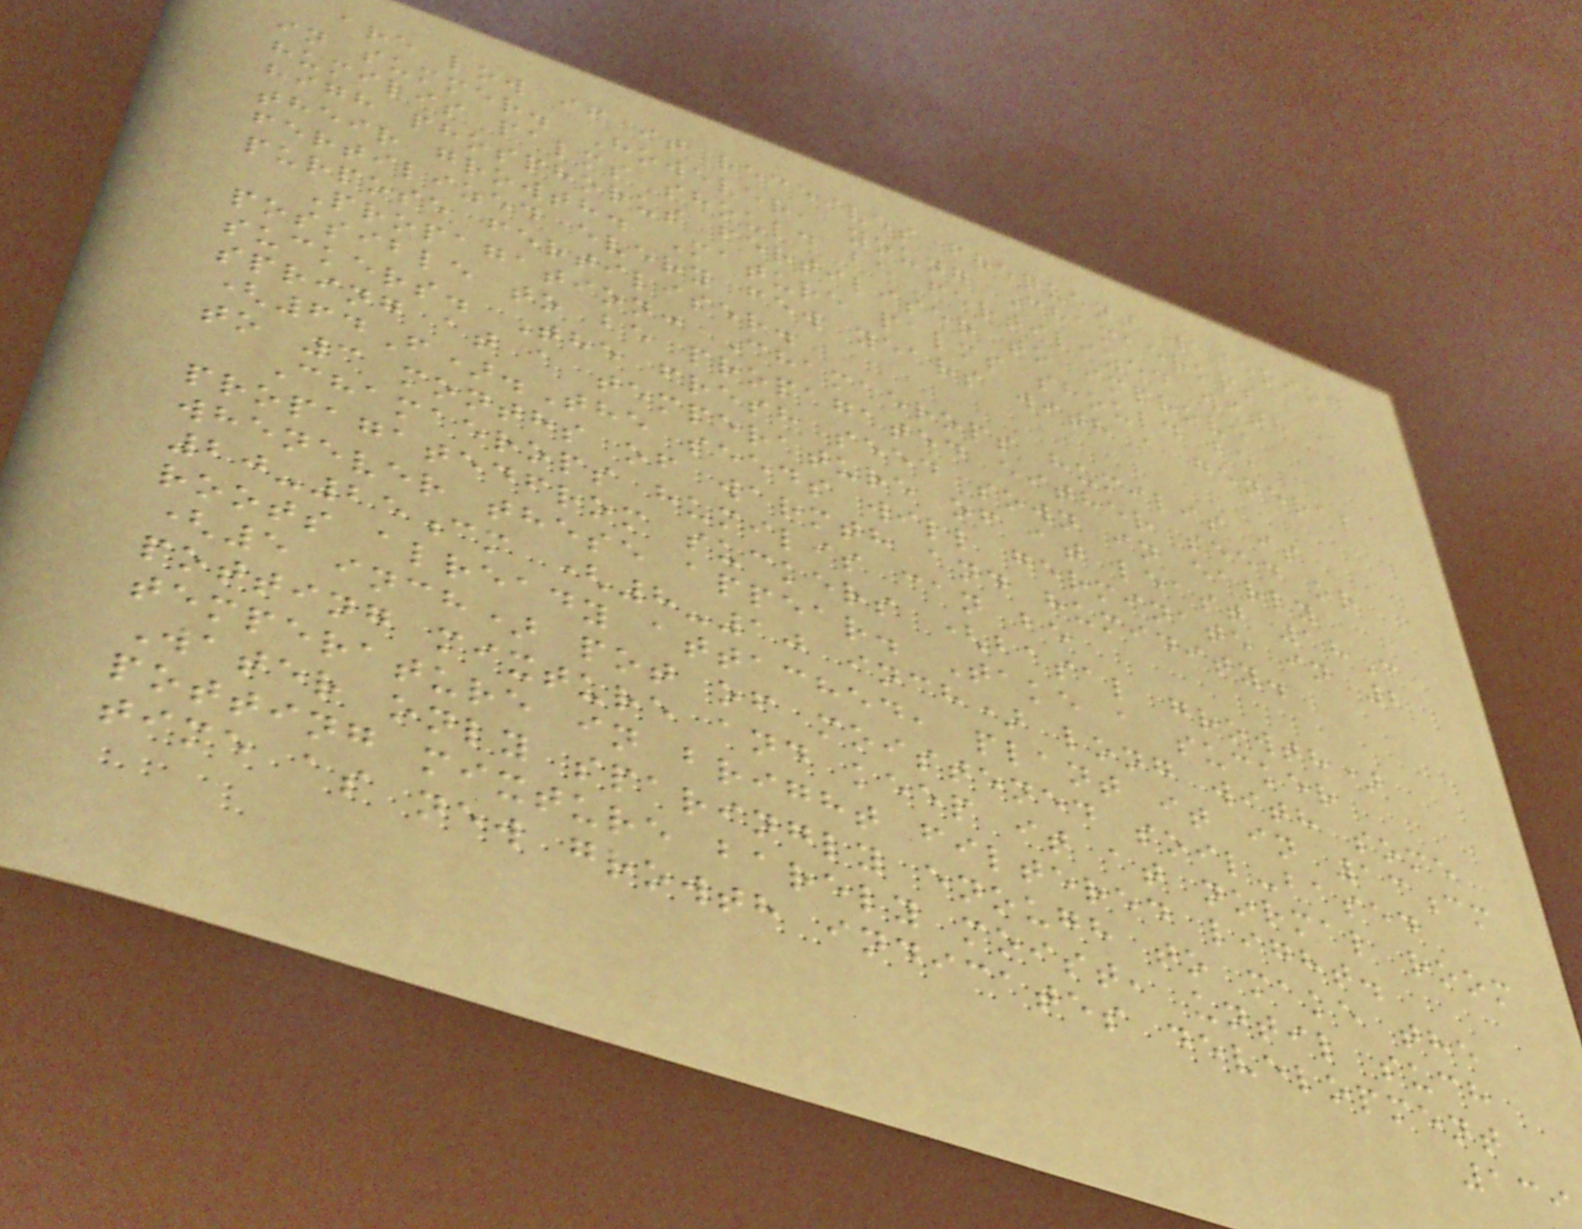are low if it receives frequent watering
in summer. However, young Chamaerops
humilis palms should be fertilized with a
high phosphorus fertiliser to improve
their growth. Mature palms should be
fertilized every few years with a general
purpose fertiliser.
Propagation: Chamaerops humilis is
possible to be propagated either seed or
suckers. The fresh seed sown in early
spring at a temperature of at least 18C
(64F).The seeds will germinate in 2
to 3 months of warmth and humidity.
Chamaerops humilis can be
propagatedfrom suckers (basal growth)
whenever these appear. Take a sucker
20-25cm (8-10 inch) long with some
roots already attached, plant it in 13cm
(5 inch) pot of moistened soil-based
potting mixture and keep it at normal room
temperature in bright filtered light.
Water only sparingly enough to make the
potting mixture barely moist, until such
time as new growth indicates development
139
